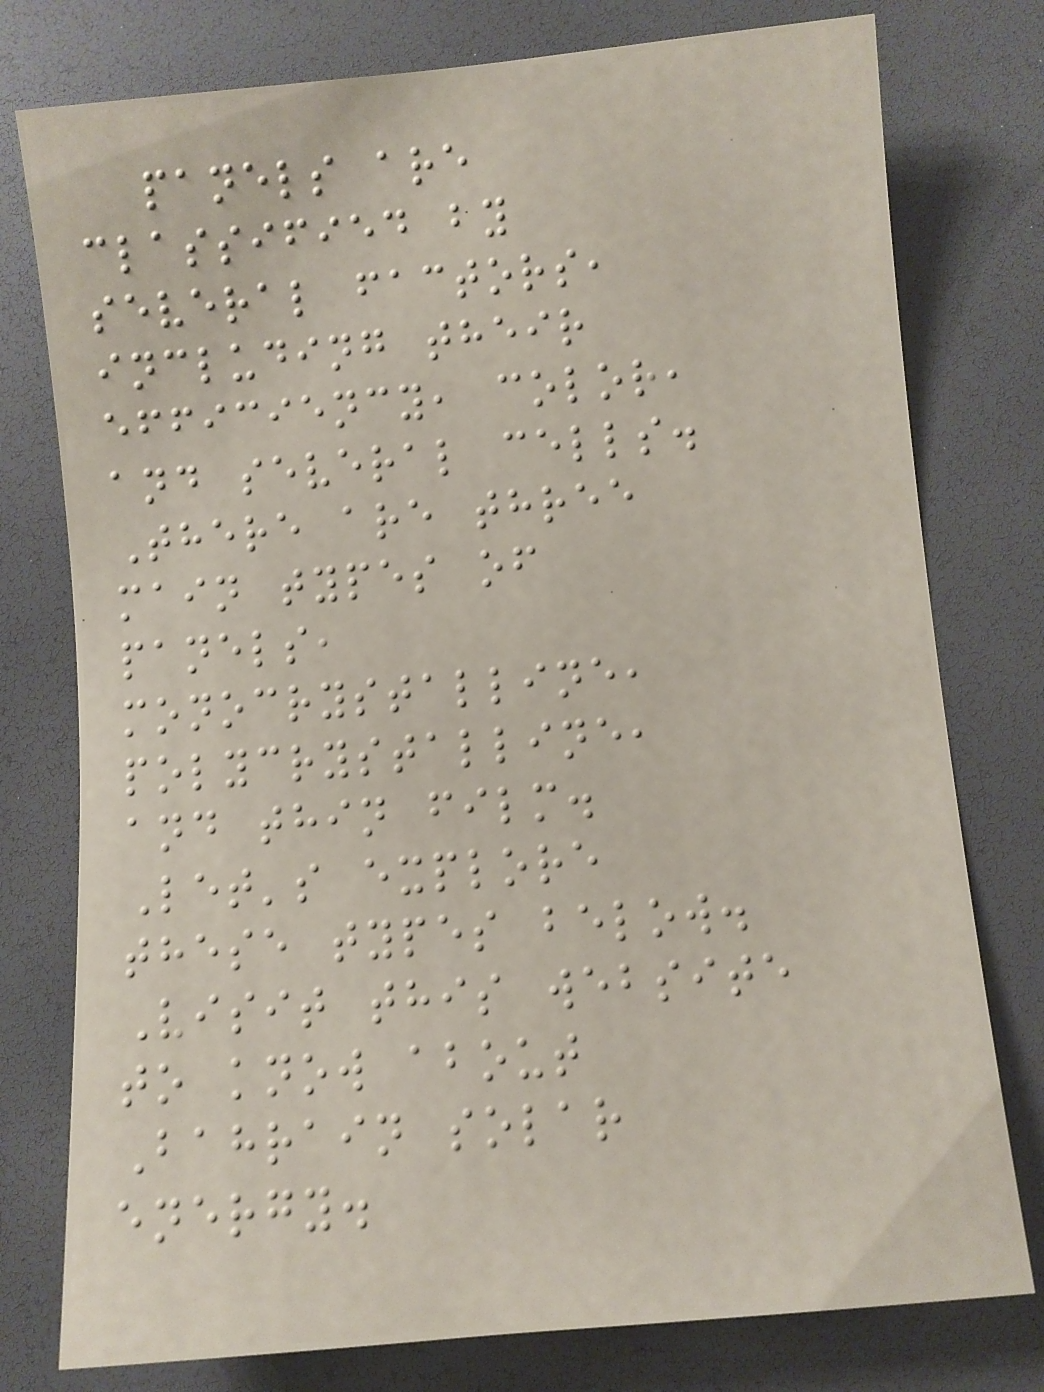panels are
classified by
several factors,
including their
efficiency, color,
and several cells.
There are three
main types of
panels,
monocrystalline,
polycrystalline,
and thin film.
Let's explore
these types below.
Visit this website
to know about
Bahrain solar
energy.
